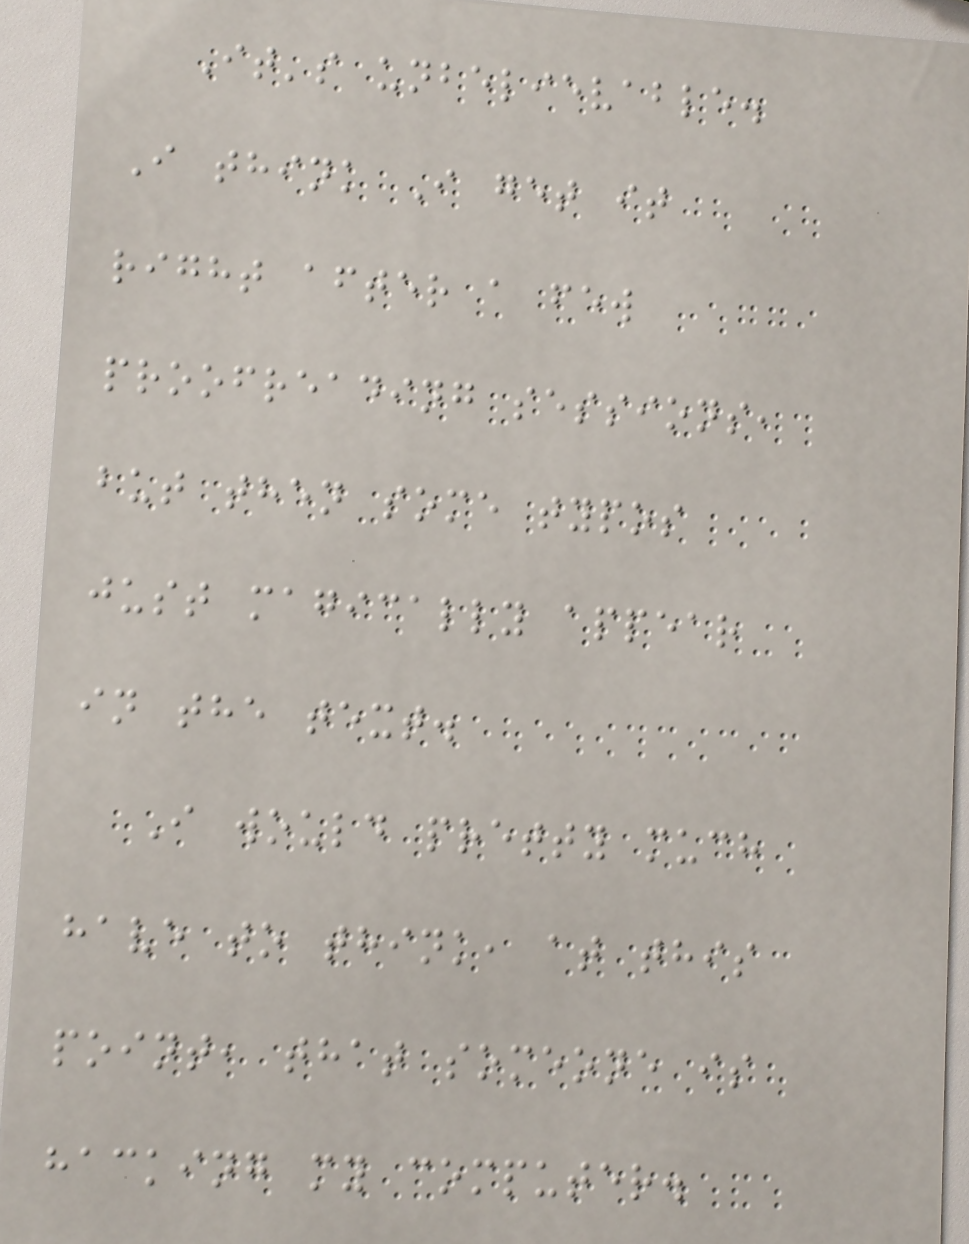It's unbelievable.
I think I get it
right after a few
proofreading sessions,
but then some typos
just magically appear
in the text.
I would pretty much
have to think, at this
point, that someone is
hacking my computer.
